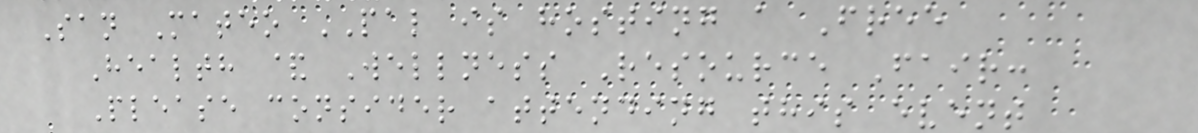San Mateo PAL is hosting a Free
Health & Wellness Resource Fair:
Please consider attending this event
